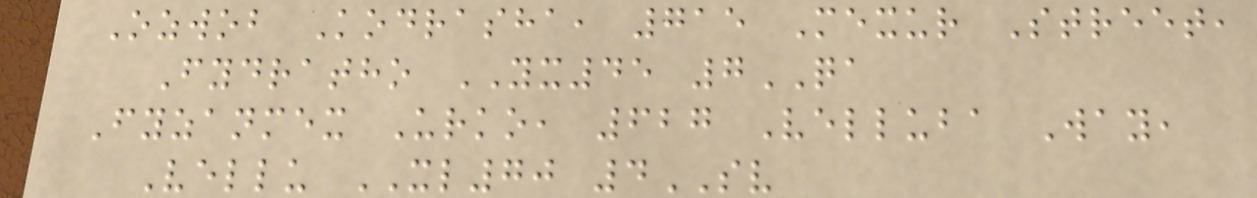Ozwob Kodrasha, 715 Mexur Street,
Fydratho YX45 7QA
Fyzanmex Urko, 627 Velluba Way,
Vellu XL70 4SV
